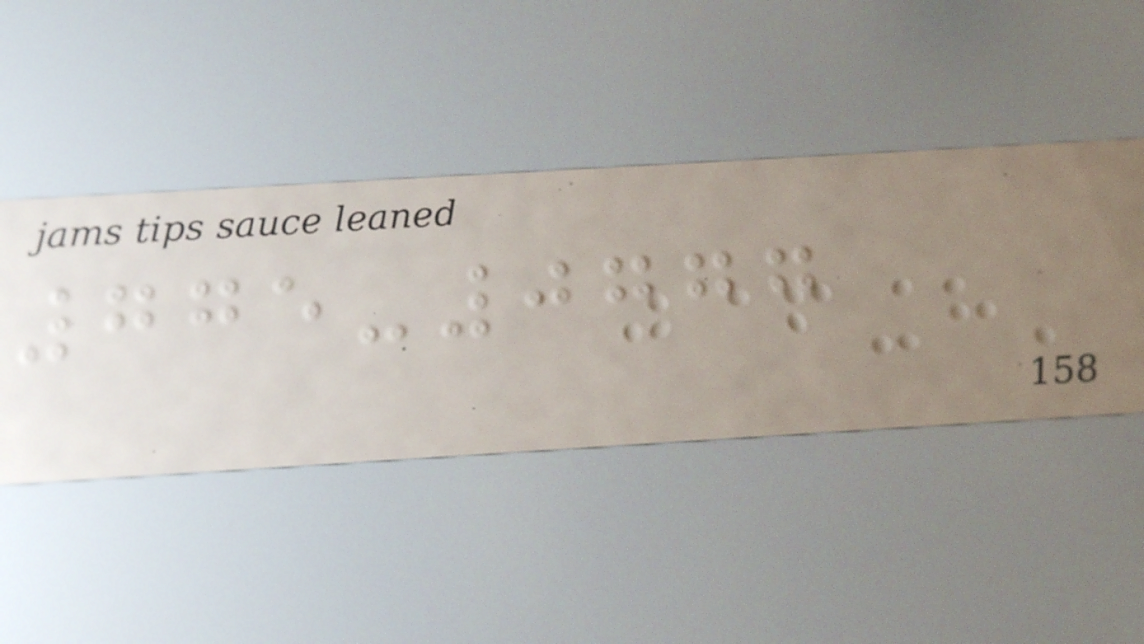775-0777
